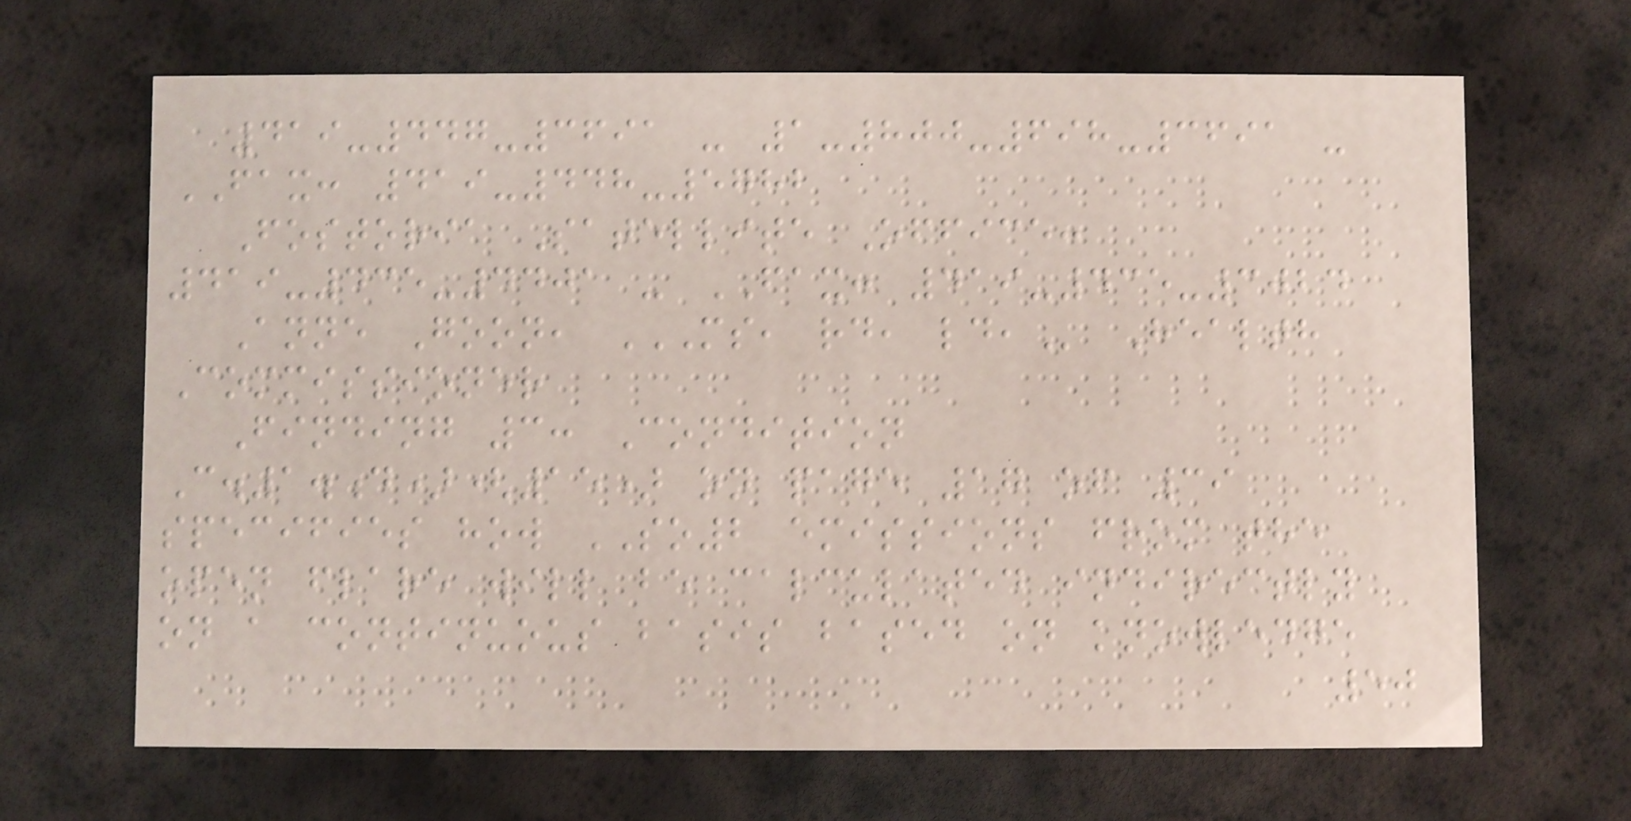419-447-3691 - 1-800-698-3691 -
FAX: 419-448-5782
Fostoria Satellite Office:
419-435-4401 - FAX: 419-435-3024
Anne Goon, MS, RD, LD, Health
Commissioner
Finding 3: Condition
C.1.d)(15) on page 17 of 39
specifies how SO2 emissions from the
open flare will be calculated indirectly
on a continuous basis based on knowledge
50
